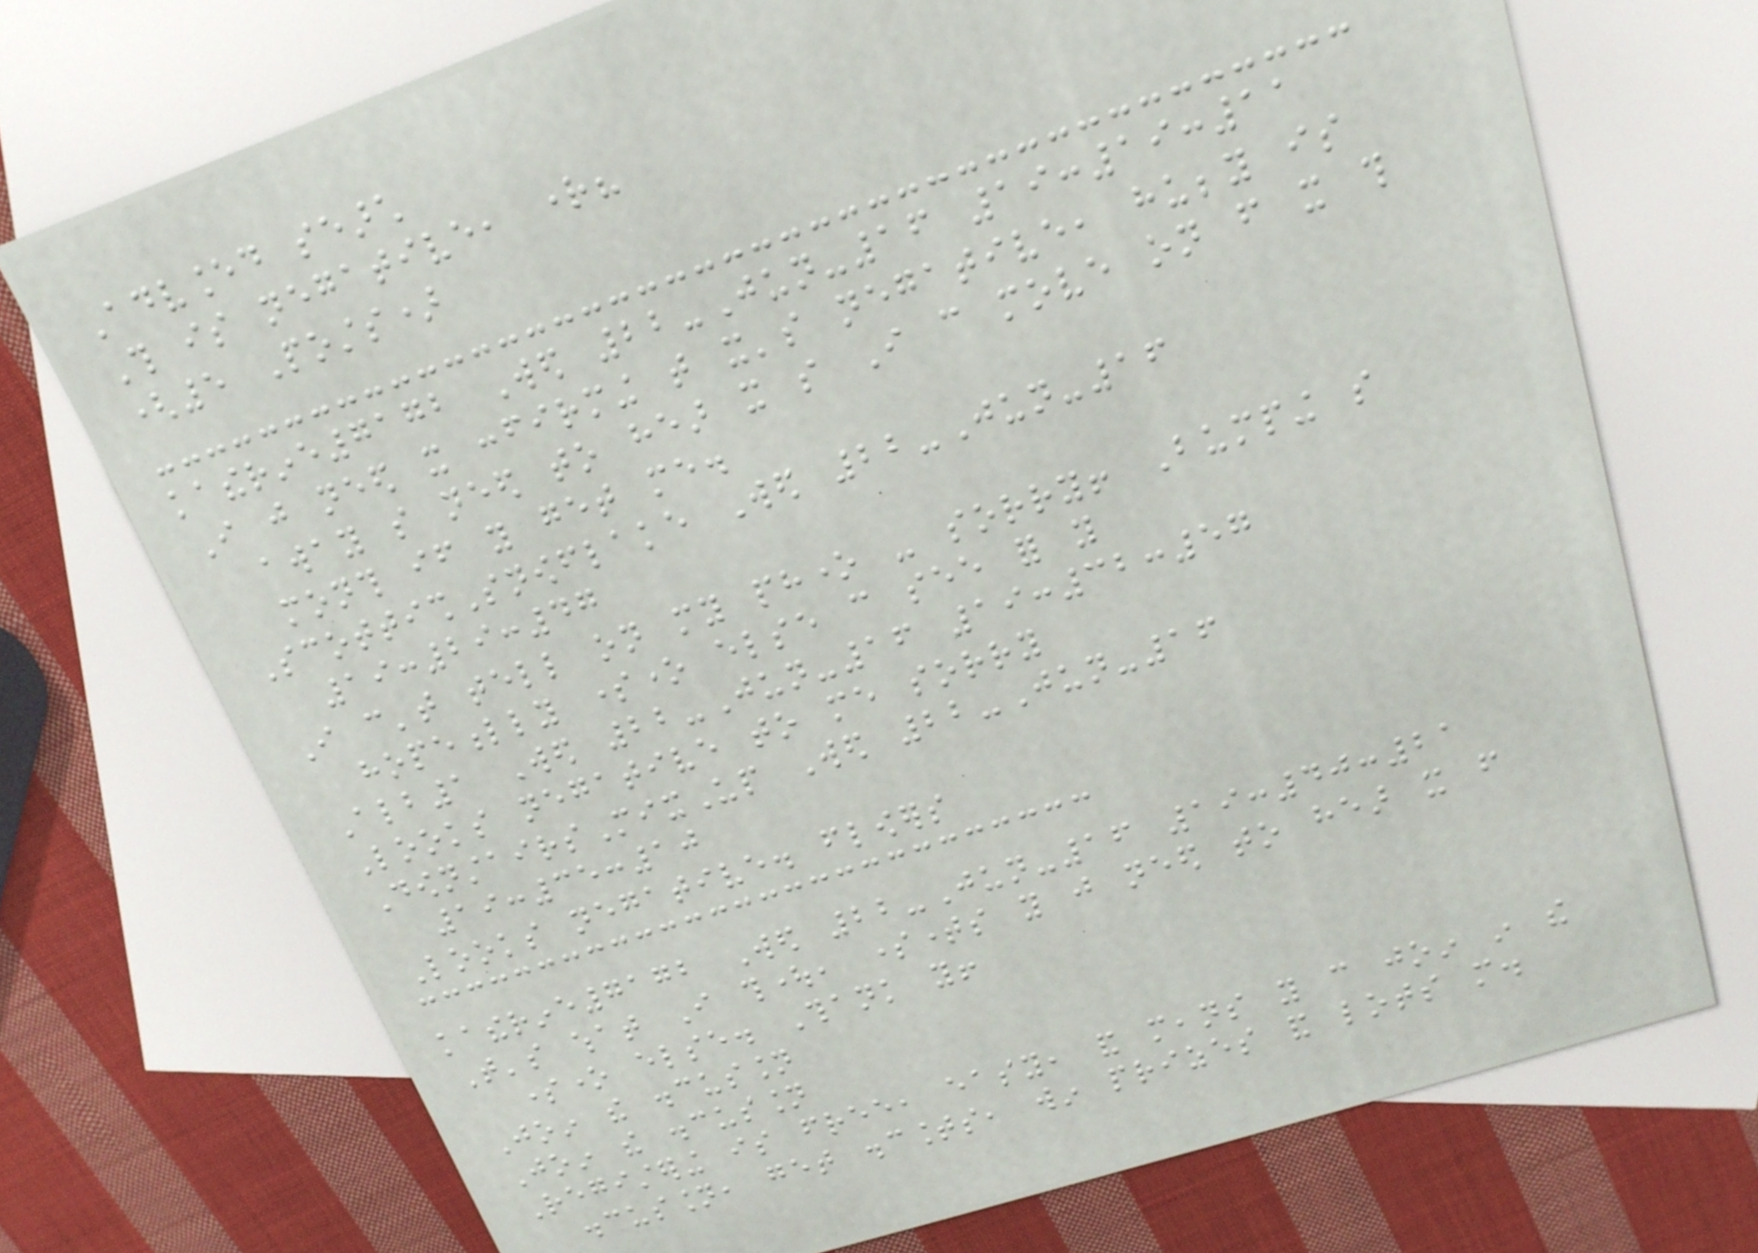Advanced search
This is negative, right?
(5 Posts)
katherine7172 Wed 22-Jun-16 19:19:11
I just need it confirming that it's negative, hubby is
away so need to hear it so I can move on from it this
month if you get me.
ScottishSnowflake Wed 22-Jun-16
19:29:47
I can't tell on my phone - sorry! Bumping so
hopefully someone else can see for you
Alb1 Wed 22-Jun-16 19:32:57
Looks negative to me sorry
DownstairsMixUp Wed 22-Jun-16
19:35:10
Looks negative. flowers
katherine7172 Wed 22-Jun-16 19:40:21
That's what I thought, sometimes you just need to hear it from
someone else. Thank you!
Join the discussion
Join the discussion
Registering is free, easy, and means you can join in the
discussion, get discounts, win prizes and lots more.
